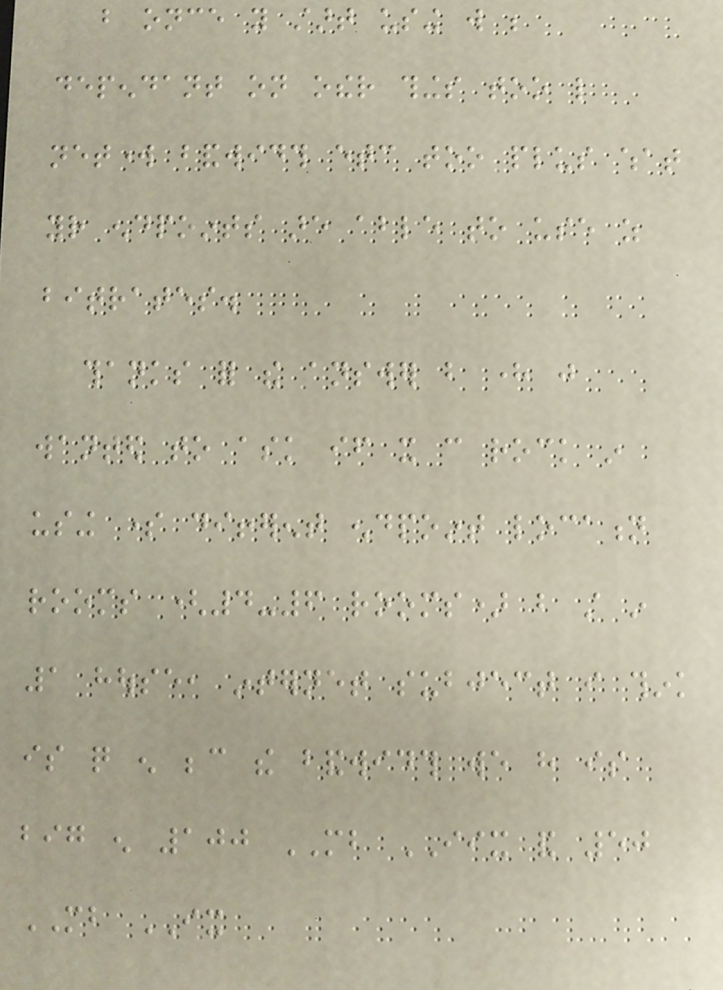but once you start using will be
dependant on other things too like
network bandwidth etc too plus what
your endpoints are able to use as
bitrates.
thanks for the answer but here just
wanted to ask if it can rock in
using some different endpoint location
rooms (4-6 rooms) but still in
1 house, internet subject i think
is quite enough because the bandwidth we have is
big enough 100 MB IIX and 50
MB IX
